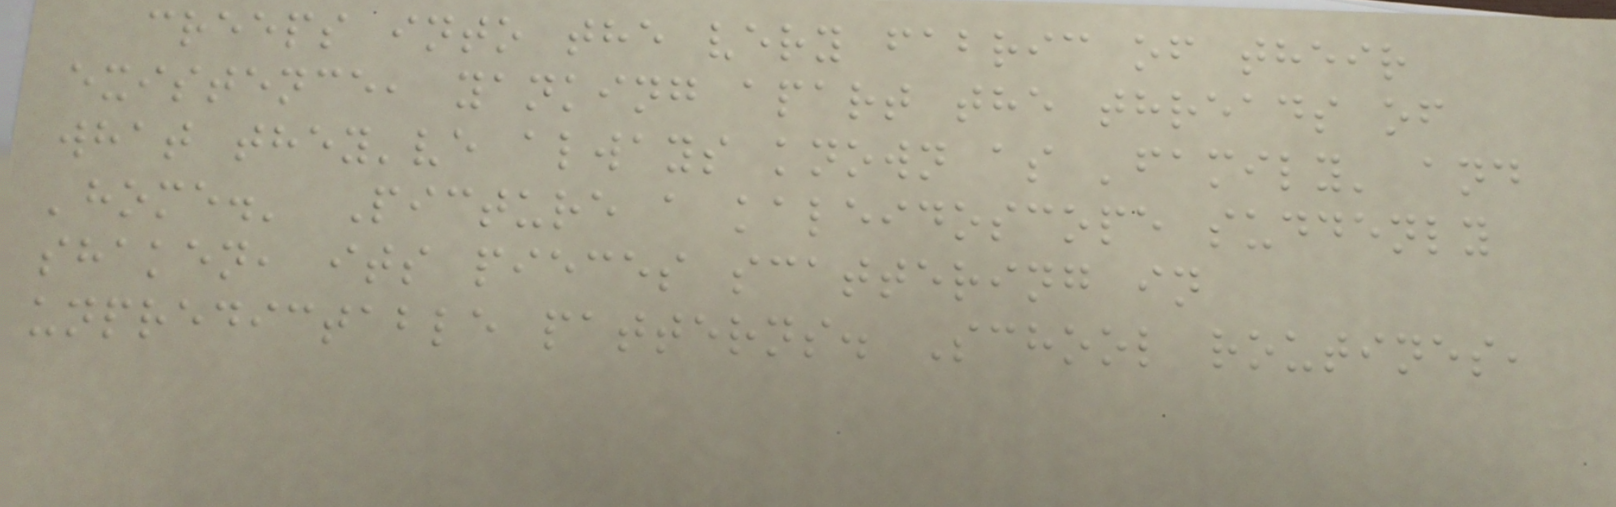creeps into the very fabric of their
existence, yanking apart the threads of
what they've always known as 'family' and
'home.' Picture a kaleidoscope suddenly
shaken, its pieces scattering in
unpredictable patterns. School routines,
